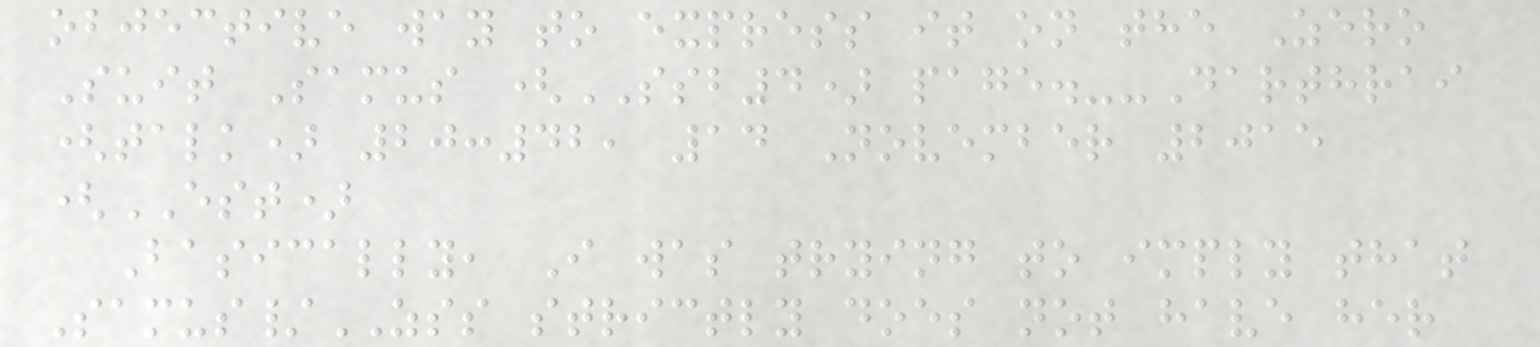objective way to express it on the Zero
Suit Samus (SSB4) page.--Darthrai
(talk) 20:42, 14 November 2015
(EST)
Basically, I was trying to imply that
Samus/ZSS strictly does not have her
